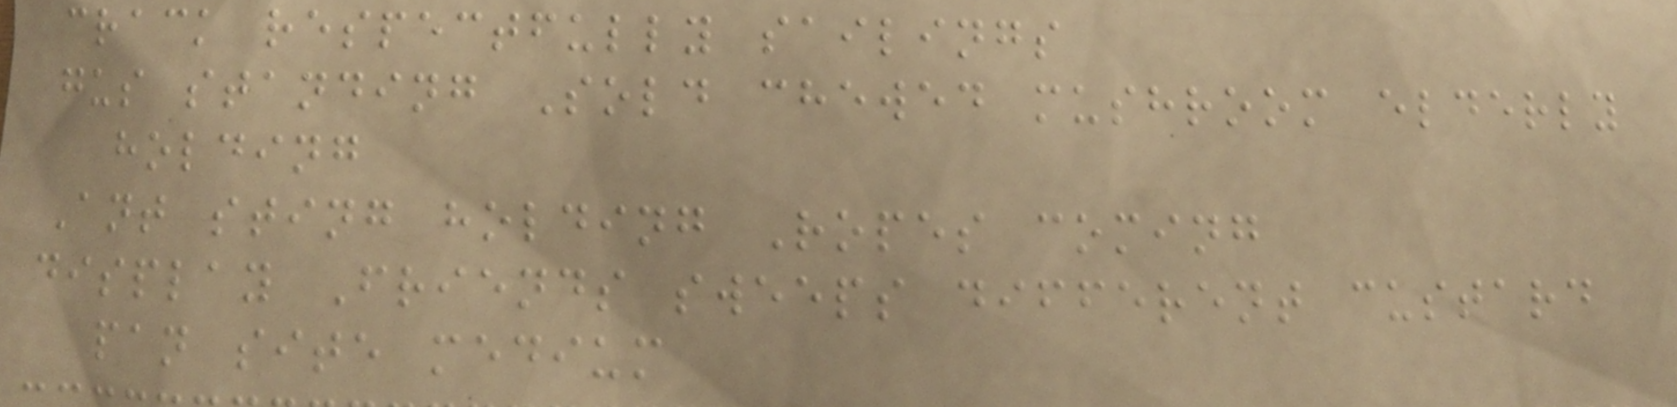crack respectfully sailings
gus standing Sold chewed mushroom elderly
holding
Ant sting holding Ropes coming
display Friends sweeps different custard
pan site medium
